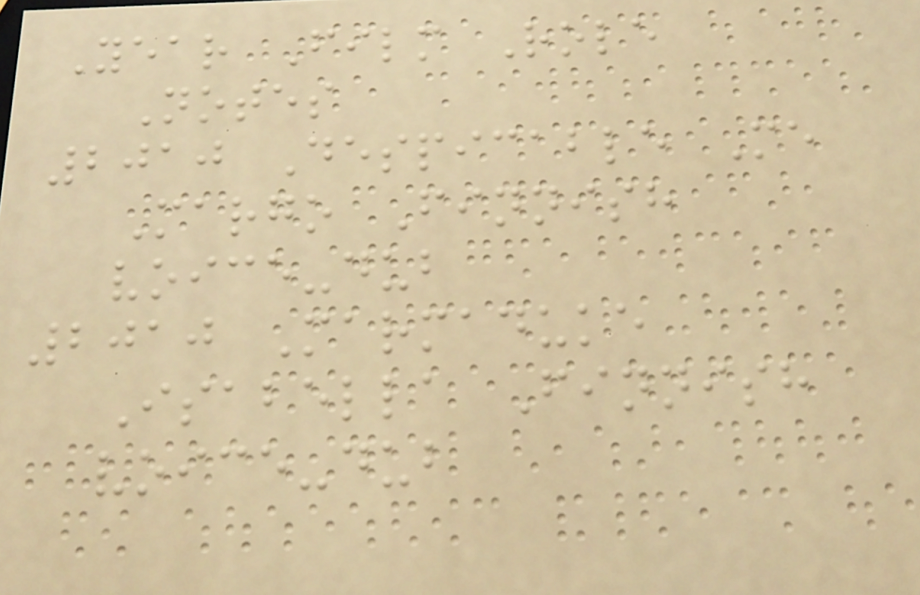Year Film Role
Notes
2010 Despicable Me
Margo Finnish
voice-dub
2010 Marmaduke
Isabella Finnish
voice-dub
